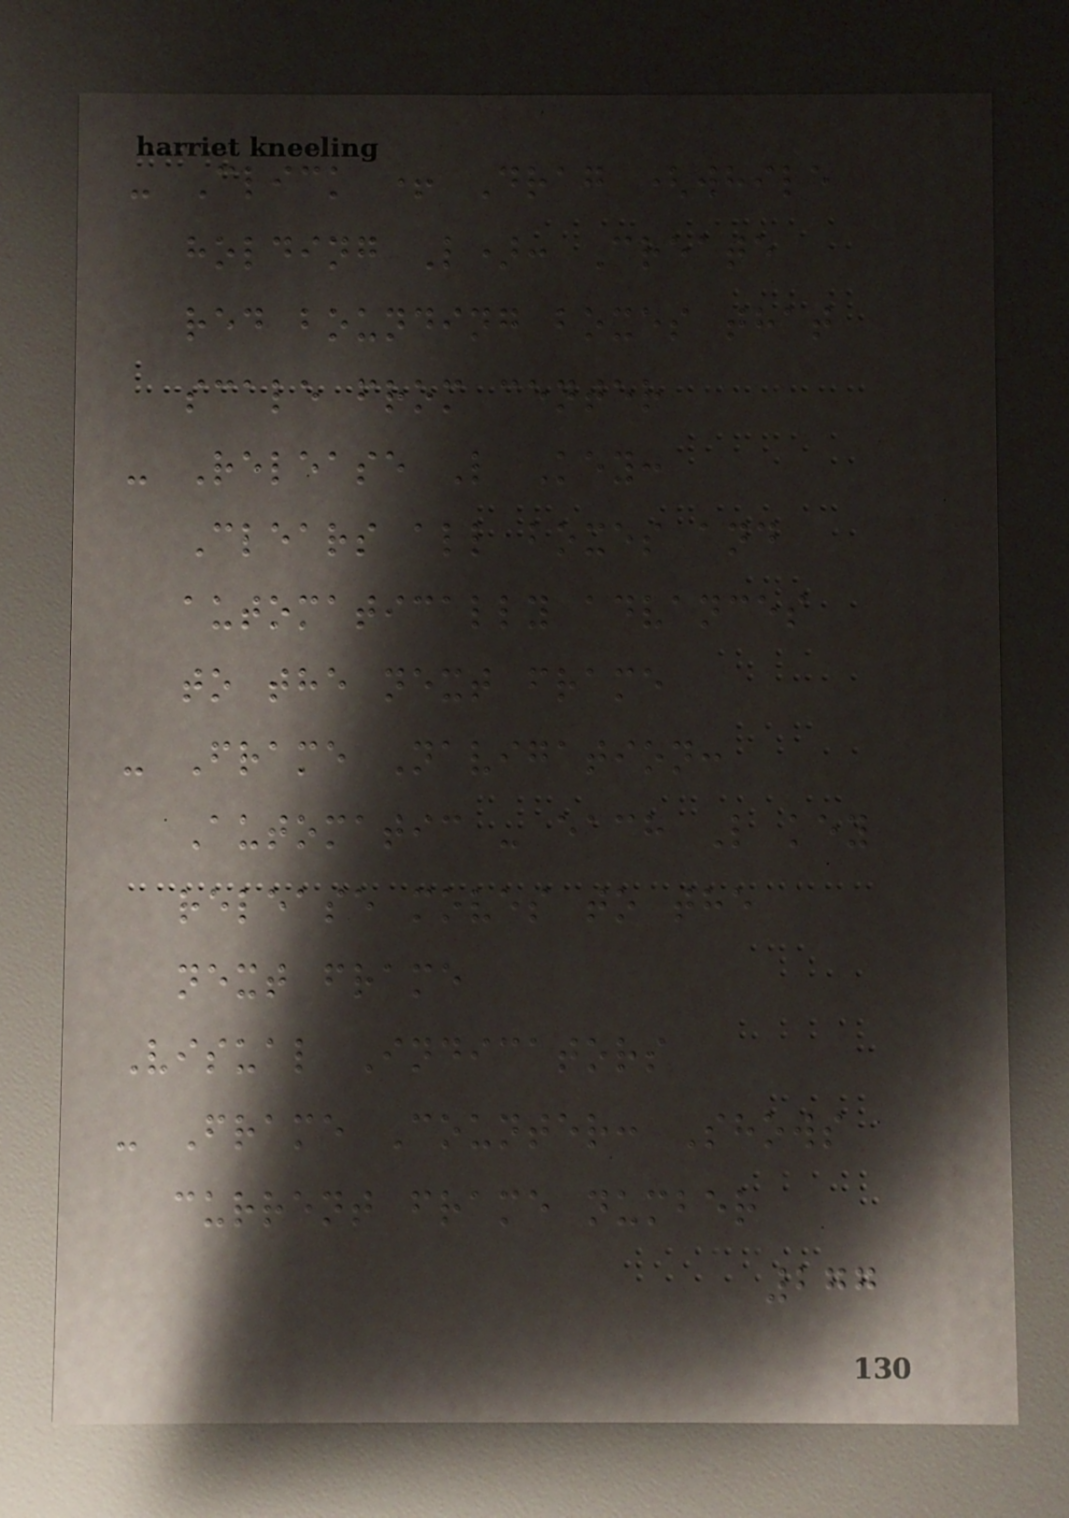- Click + Drag (while
holding L): Create
red bounding boxes that
scale from center
- Release L Key:
Clears all boxes and
automatically advances
to the next frame
- Frame Navigation:
Automatic - each L key
release moves to the
next frame
Visual Indicators
- Frame Counter: Shows
current frame number
277
